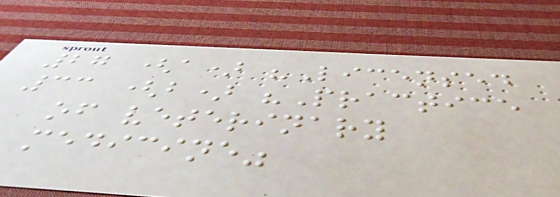27 (a) "Licensed
33 (b) "Practice
of veterinary
medicine"
